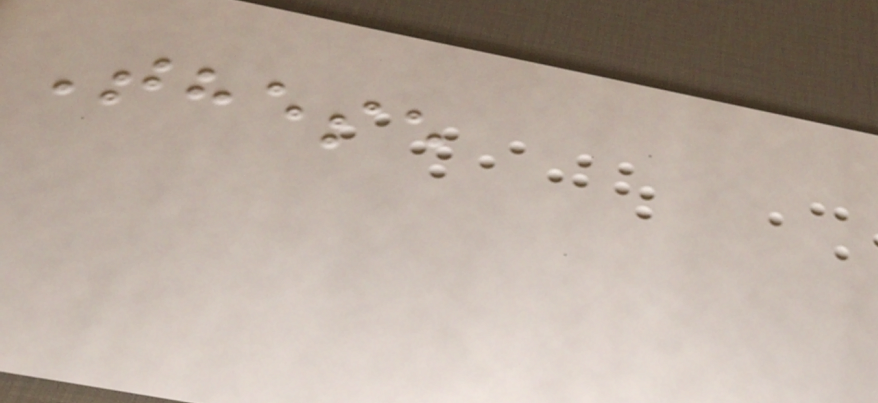These
